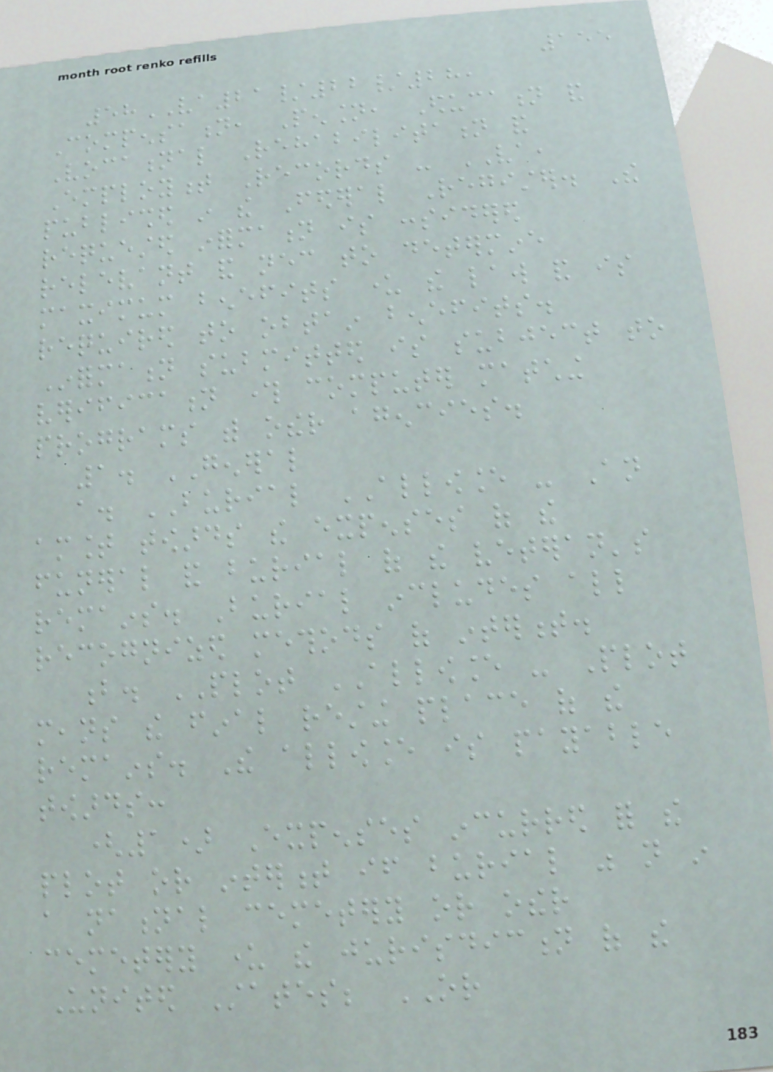155
58VA21/22/28,
Compensation, Pension, Education and
Vocational Rehabilitation and
Employment Records - VA,
published in the Federal Register. The
requested information is considered
relevant and necessary to determine
maximum benefits under the law and is
required to obtain benefits.
Information submitted is subject to
verification through computer matching
programs with other agencies.
1. GENERAL
a. BURIAL ALLOWANCE - An
amount towards the expenses of the
funeral and burial of the veteran's
remains. Burial includes all
recognized methods of interment.
b. PLOT ALLOWANCE - Plot
means the final resting place of the
remains. The allowance is payable
towards:
(1) Expenses incurred for the
plot or interment if burial was not in
a national cemetery or other
cemetery under the jurisdiction of the
United States; OR
